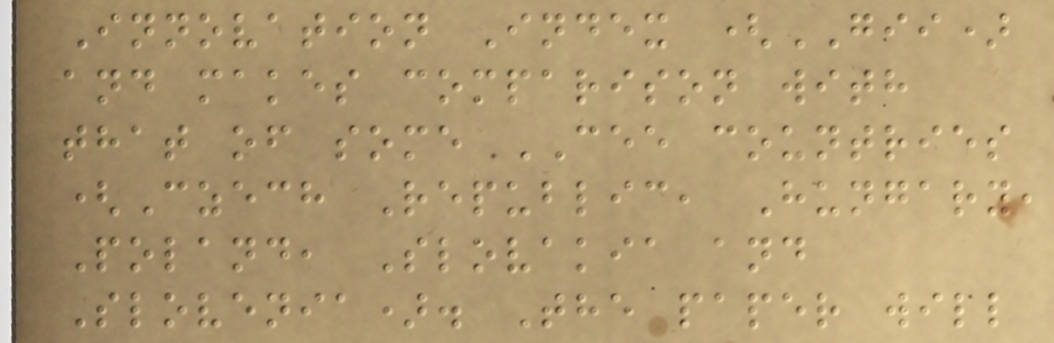Innovation Index (GII)
and makes comparison with
that of some CEE countries
(Czech Republic, Hungary,
Poland, Slovakia and
Slovenia). The paper will
